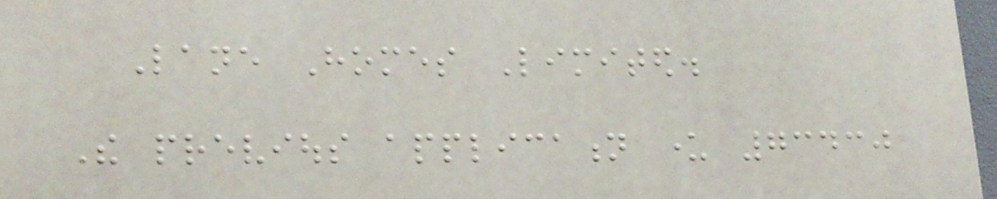Lane Homes Limited.
The previous application under 73430
